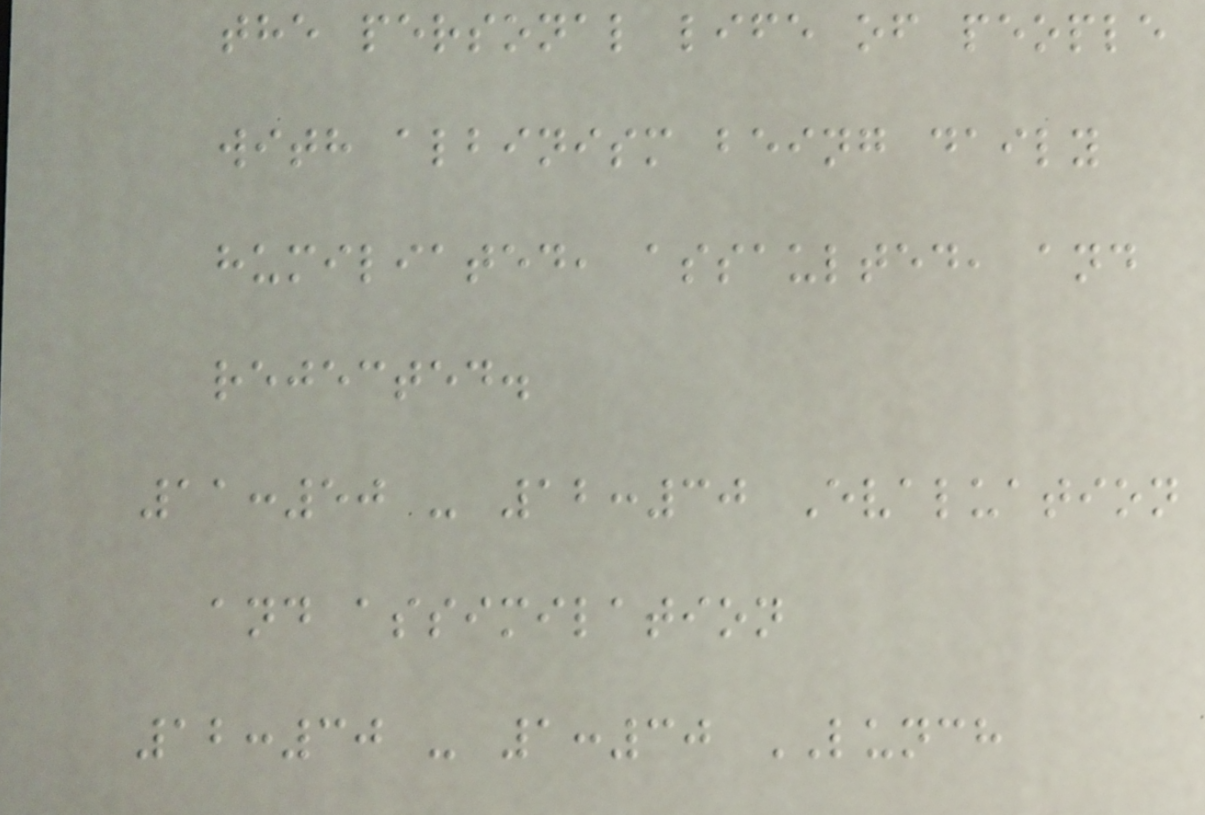the personal life of people
with albinism being daily
humiliated, assaulted, and
rejected.
11:50 - 12:30 Evaluation
and assimilation
12:30 - 1:30 LUNCH
